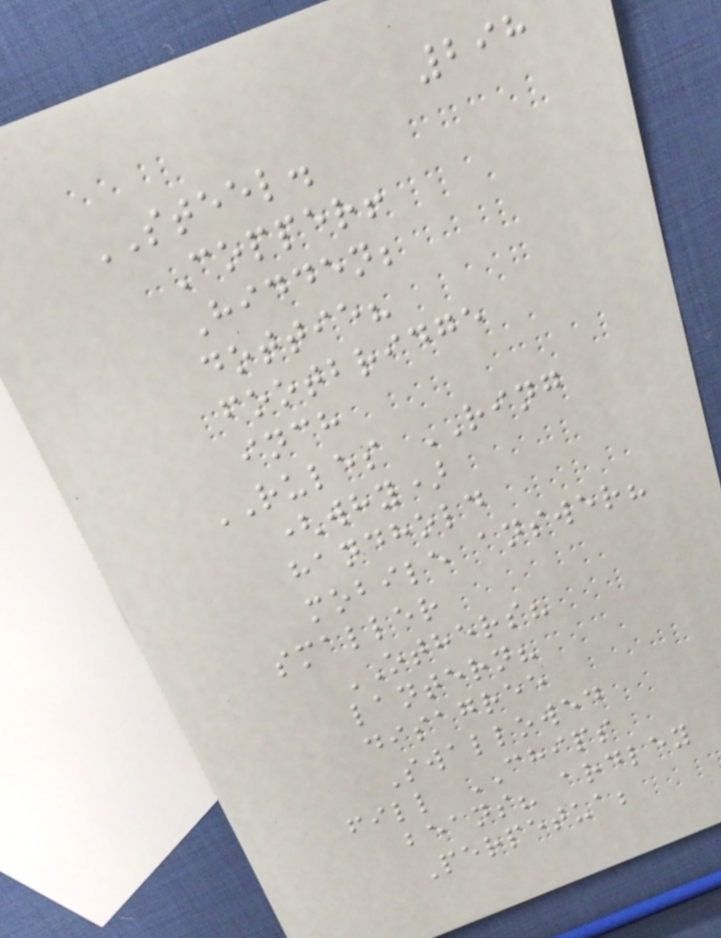298
STEEL.
Copper!
Hidden;
dottie?
footbridge
inch
RULES RING
(why)
handhold
mobile answer?
smaller
OTHERS?
lantern?
disagree
Swallowed
fill CHIPS
beans? ardley
Perpetua;
